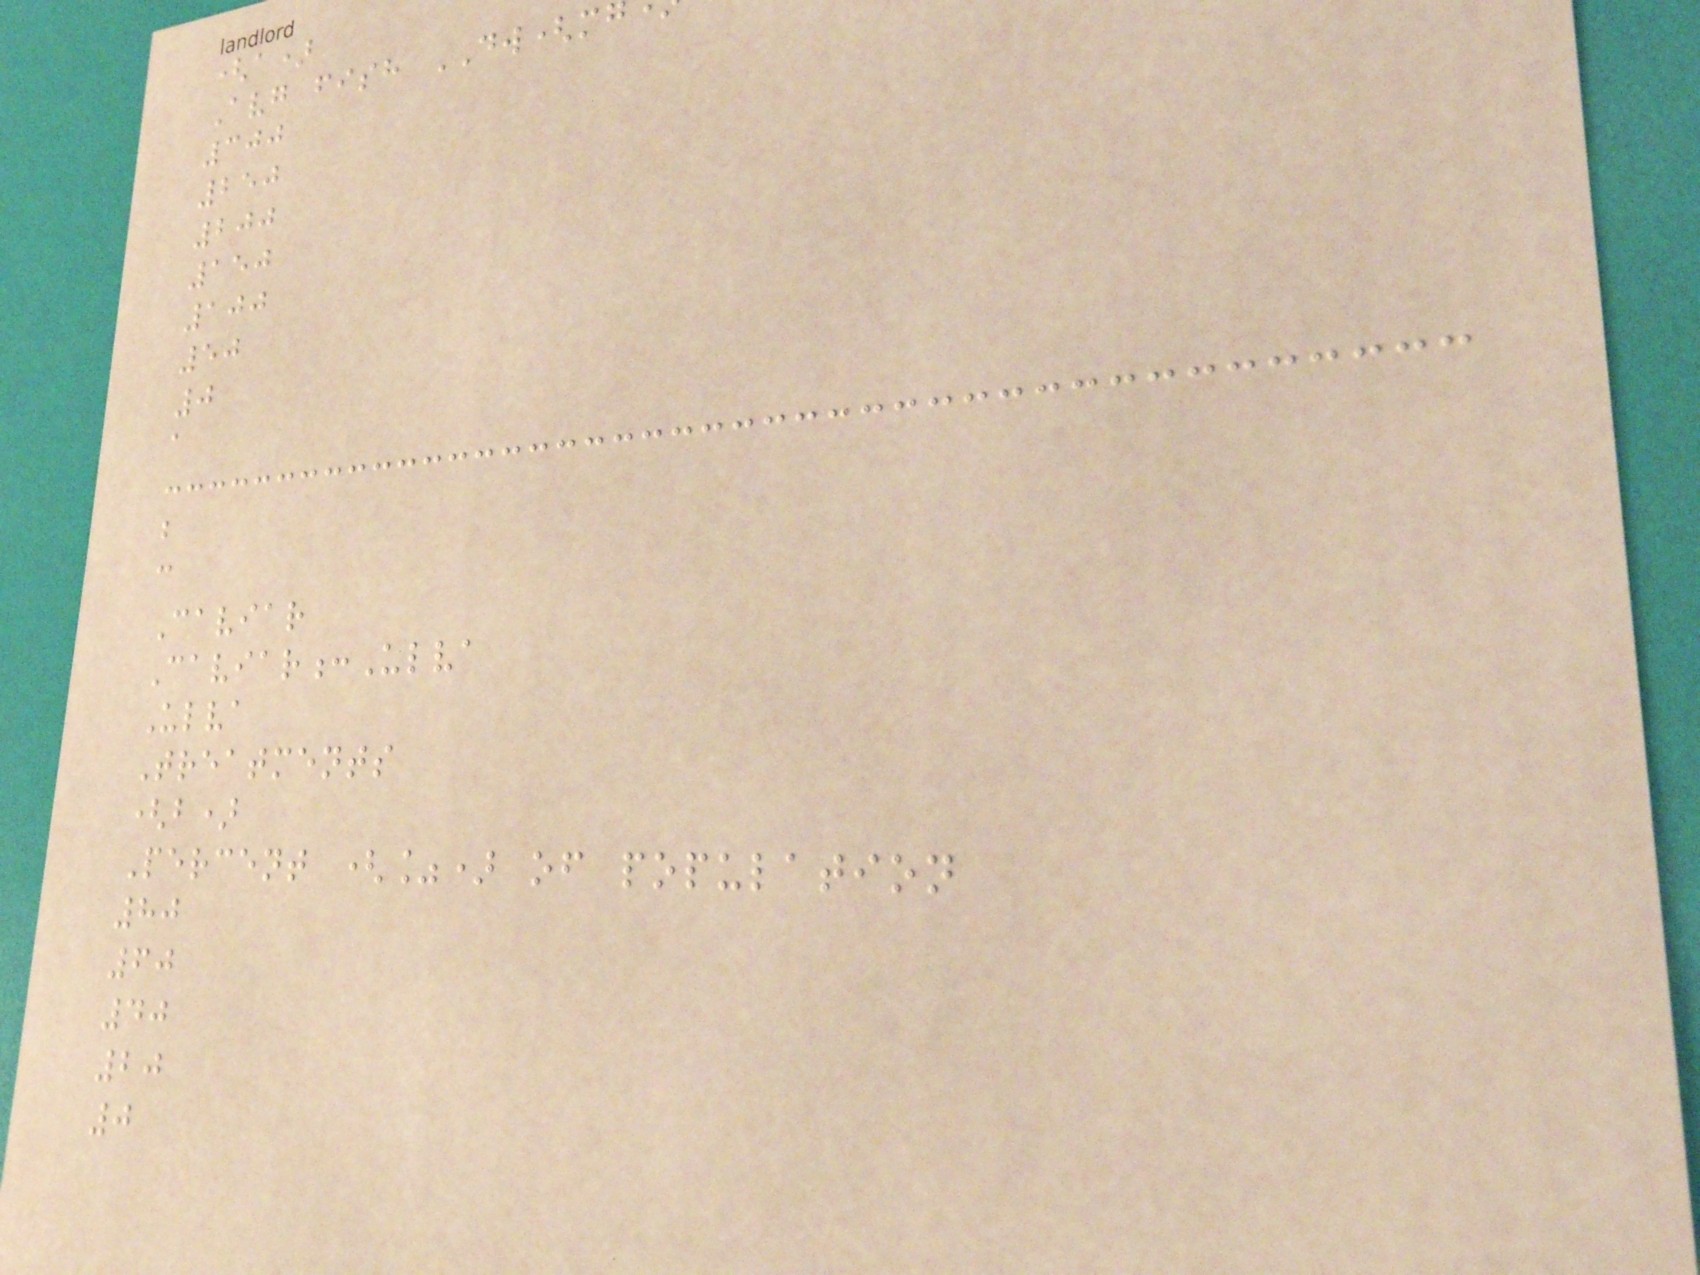(a)
Avg fish DW(m
300
250
200
150
100
50
0
a
b
c
Caviar
Caviar:Ulva
Ulva
Treatments
(b)
Percent (%) of population
80
60
40
20
0
